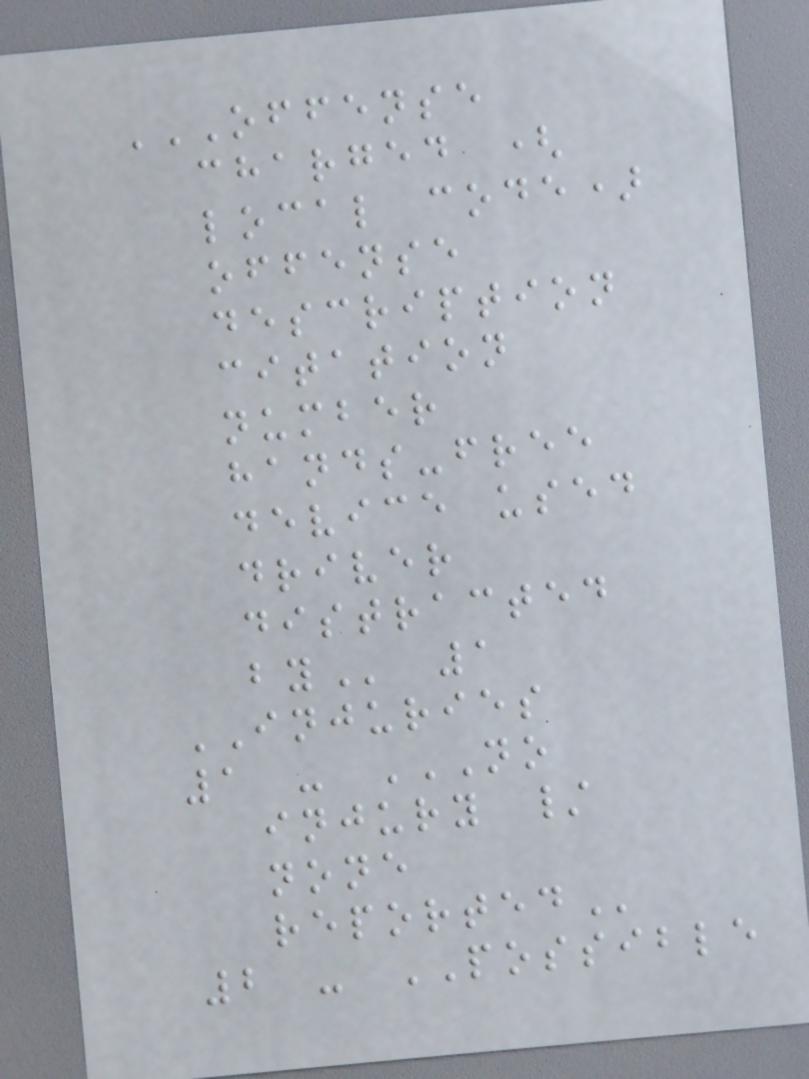OFFENSE
CHARGED (
LOCAL CODE)
OFFENSE
DESCRIPTION
CITATION
NUMBER
HANDS-FREE
DEVICE USED
DRIVER
DISTRACTED
BY 1
INJURIES
1 - NO
INJURY /
NONE
REPORTED
2 - POSSIBLE
